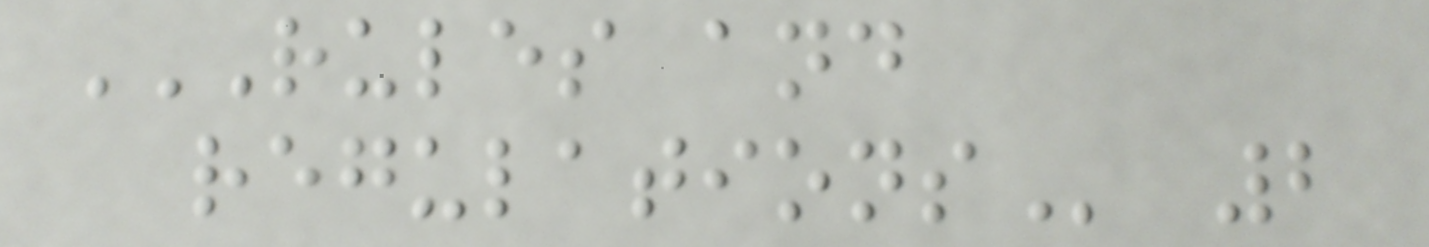RULES AND
REGULATIONS 2
